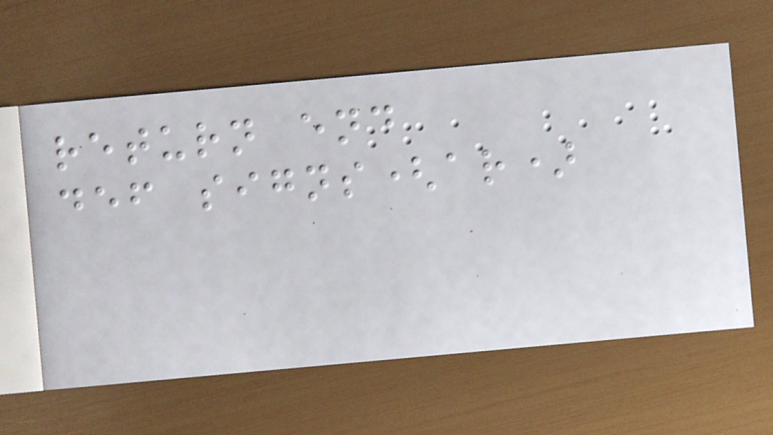return end
def signs(ar)
